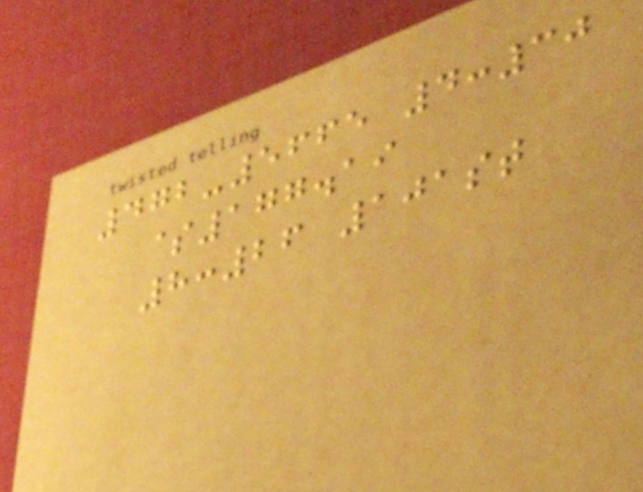472-5665 4:30
$177.19
8:26 101st
